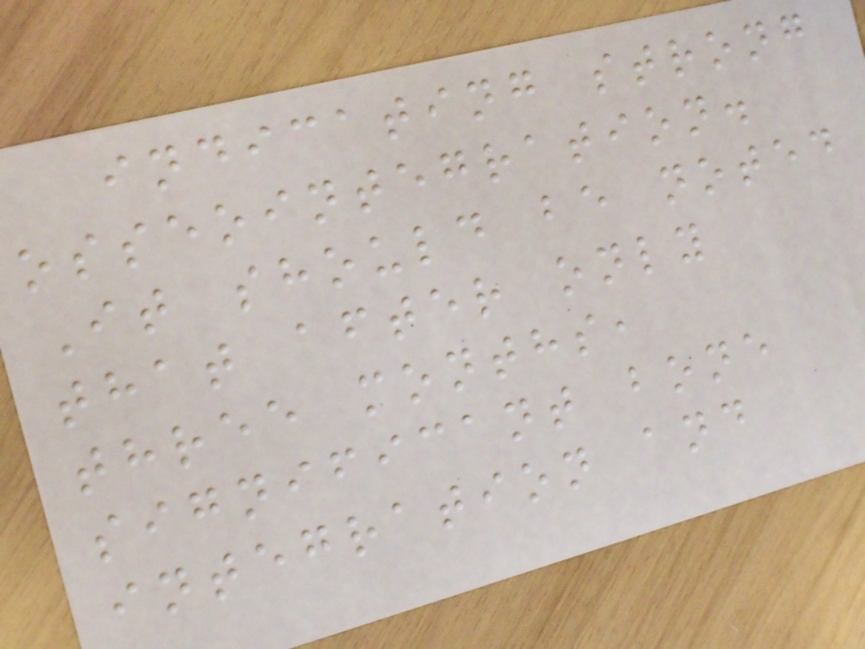indicating strong
osseointegration.
It should be noted
that after only
three months,
significant bone
integration and
